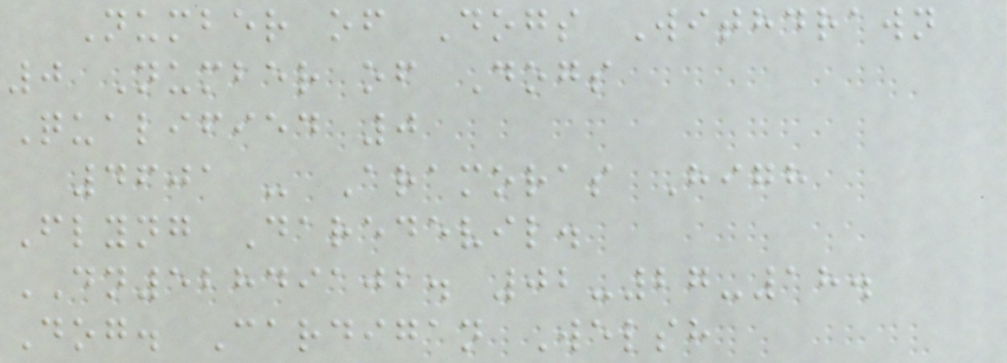Number of Dogs Withdrawn
0 Number of Dogs
Qualified 0
4601 - Aramoras High
Flyng Daredevil.
DN52849102. 02-27-18.
Dog. Cardigan Welsh
